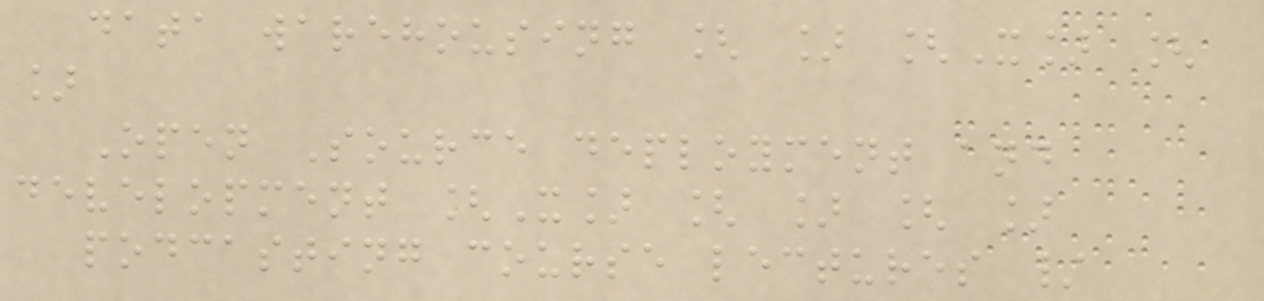data warehousing [ ] [X] [
]
Open Source deployment and
development [X] [ ] [ ]
podcasting course lectures /
